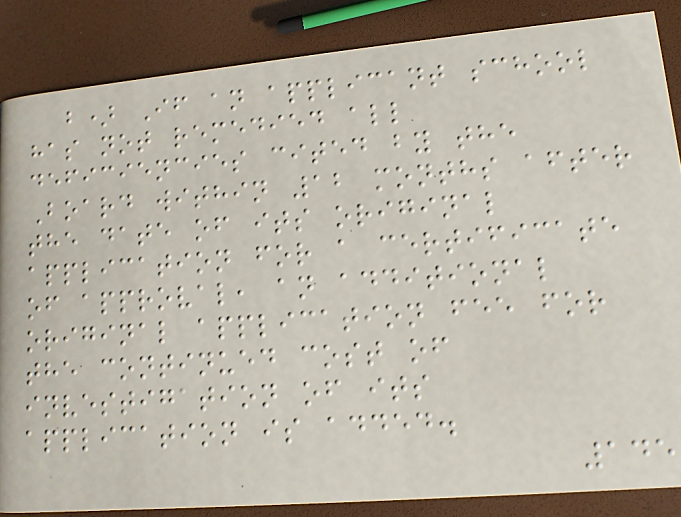b) If an applicant school
has not remedied all
deficiencies cited by the
Board within 12 months after
the date of its original
application for a certificate
of approval, an additional
original application fee for
the continued cost of
investigation of its
application is added.
145
